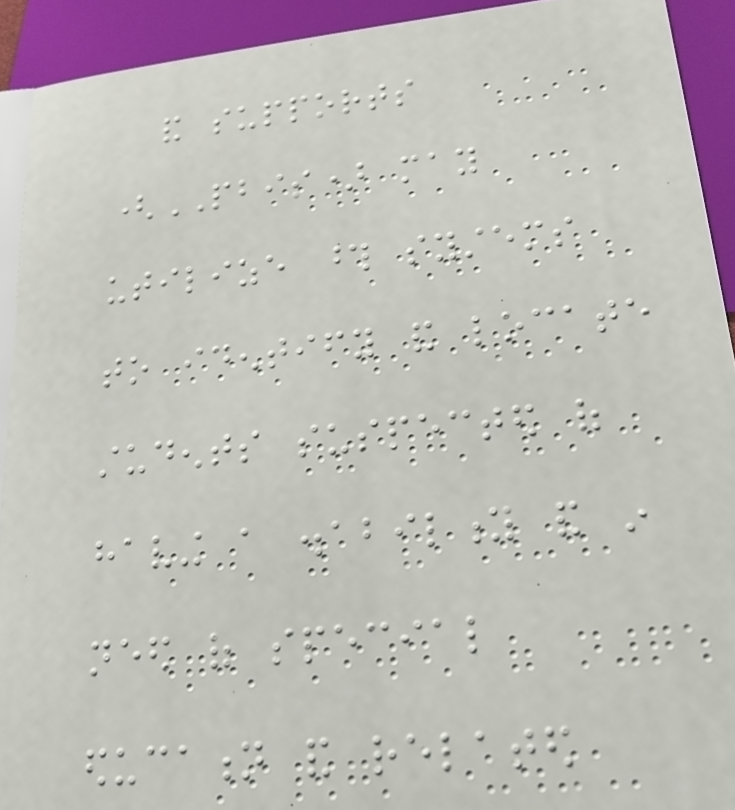and supports
(PBIS) may
utilize those systems
to identify and locate
students suspected of
having a disability and in
need of special
education and related
